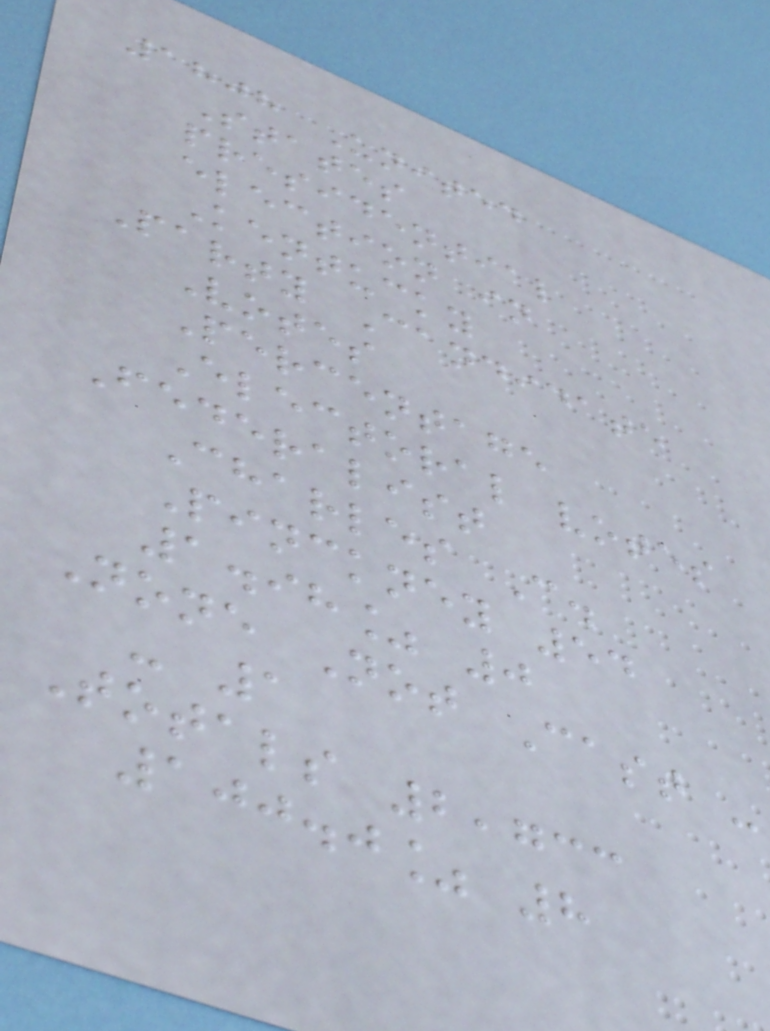1808 United
States
presidential
election in
Kentucky
Party Candidate
Votes
Percentage
Electoral votes
Federalist
Charles C.
Pinckney 54
1.98% 0
None Not Cast -
- 1
Totals 2,733
100.0% 8
